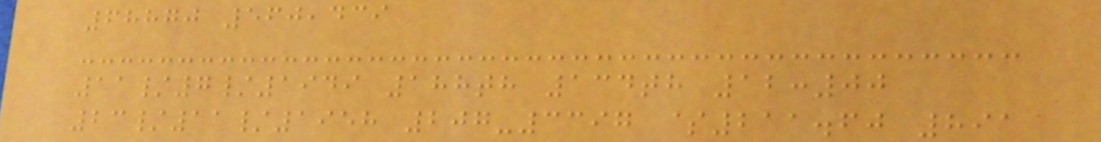68870 560,439
11/7/1949 188th 134th 12:00
23/11/1958 207-3397 $211.60 891
